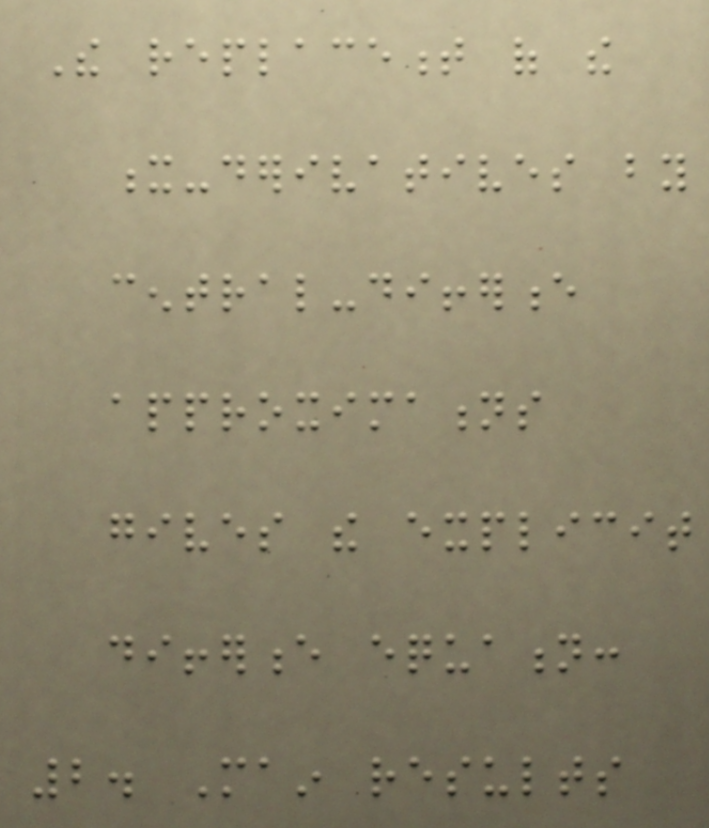The replacement of the
x-derivatives by
central-difference
approximations
gives the explicit
difference equation:
2. Main results
